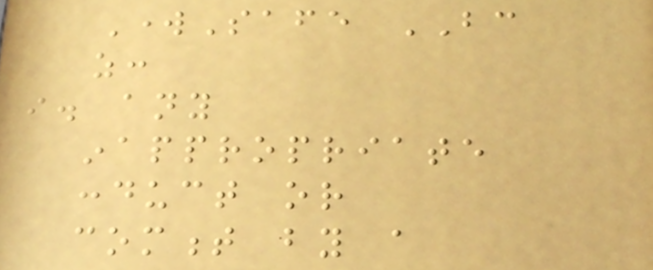WorkSafe BC
as:
i. any
inappropriate
conduct or
comment by a
